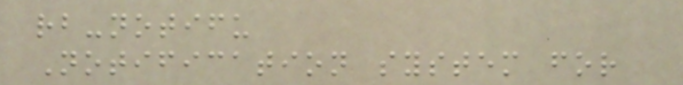rb-notifu
Notification system for
